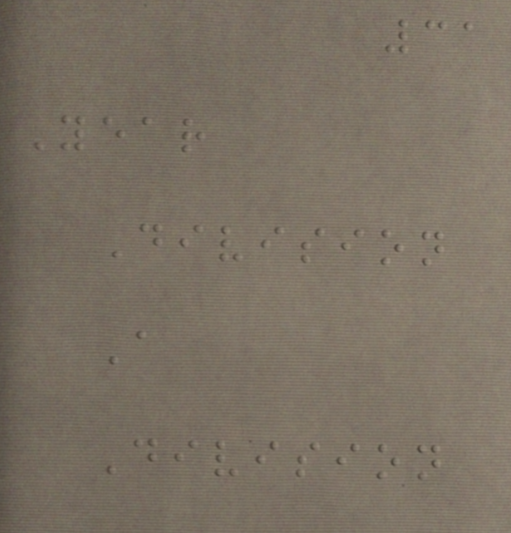31
Year
Division
A
Division
